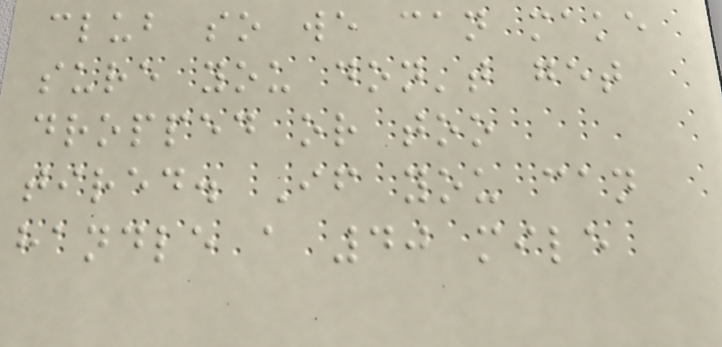club so we can make
sure you don't get
dropped or too
tired. If you can
handle a 40 mile
